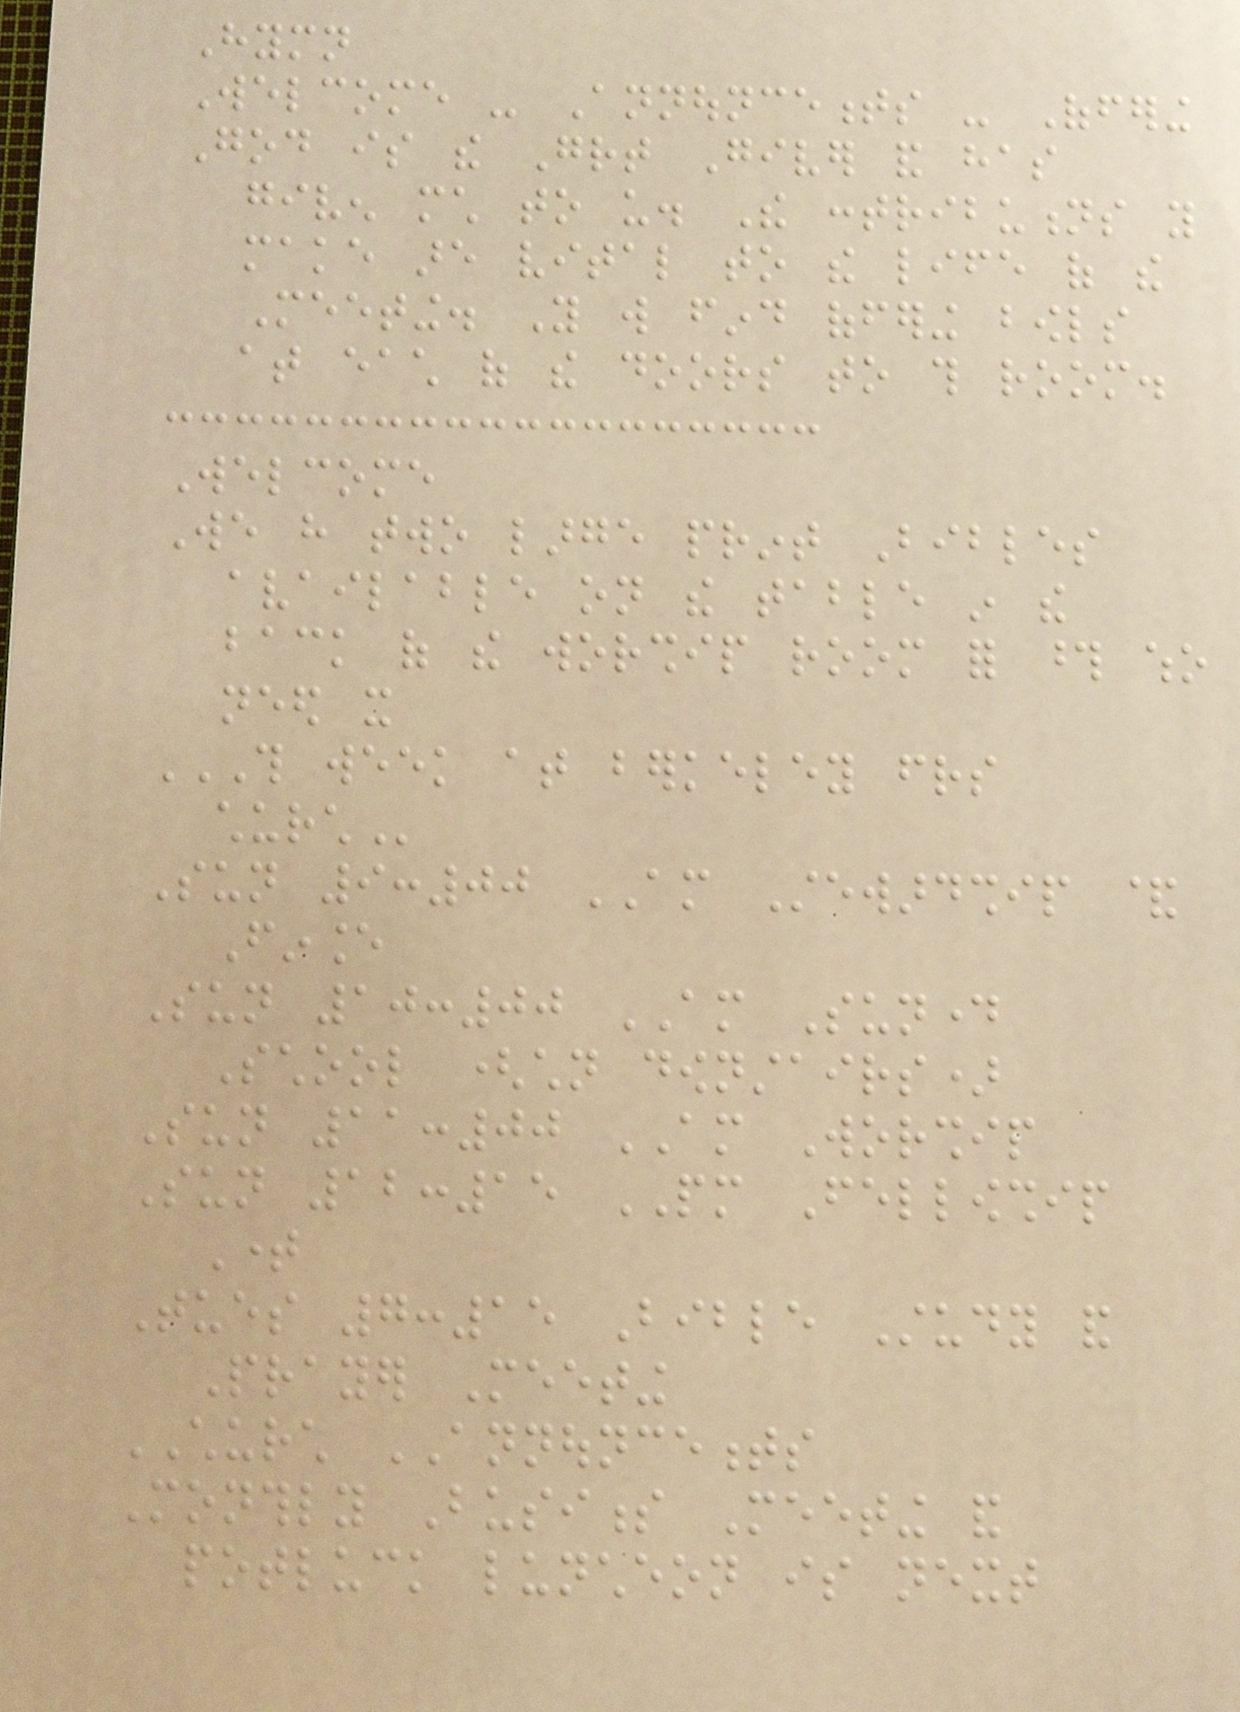Hymn
Welcome - Announcements - Offering
God is the Great Giver and has
given much to us. The contributions you
make are vital to the life of the
Meeting. You will find offering bowls
at each of the doors to this room.
Welcome
We have two large print Bibles
available on the table in the
back of the worship room for those who
need it
THIS WEEK AT BERKELEY FRIENDS
CHURCH
Sun 9:00 AM Stewardship &
Finance
Sun 10:00 AM Sunday
School (children downstairs)
Sun 11:00 AM Worship
Sun 12:15 PM Fellowship
Time
Tues 7:15 Bible Study and
Prayer Meeting
CHURCH ANNOUNCEMENTS
Monthly Business Meeting and
potluck luncheon is next
